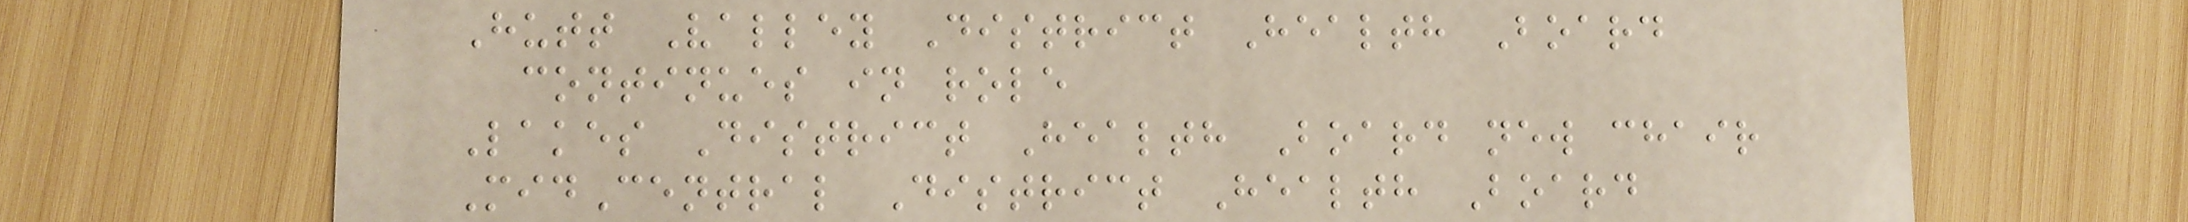Hutt Valley District Health Board
continues in role
Lakes District Health Board new chair
MidCentral District Health Board
